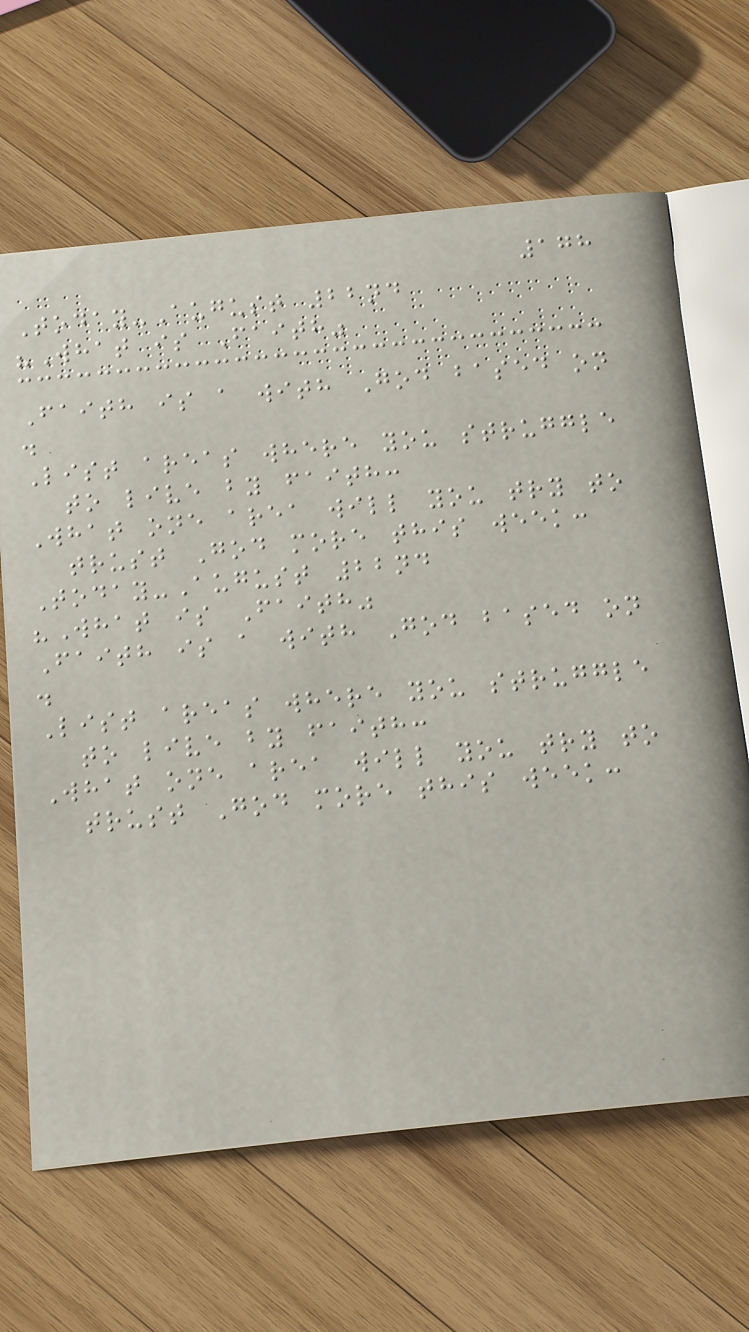178
Today-August 22nd
"What is Faith"
Faith is a with God based on
.
List areas where you struggle
to live by faith:
What one area will you try to
trust God more this week:
Today-August 22nd
"What is Faith"
Faith is a with God based on
.
List areas where you struggle
to live by faith:
What one area will you try to
trust God more this week:
